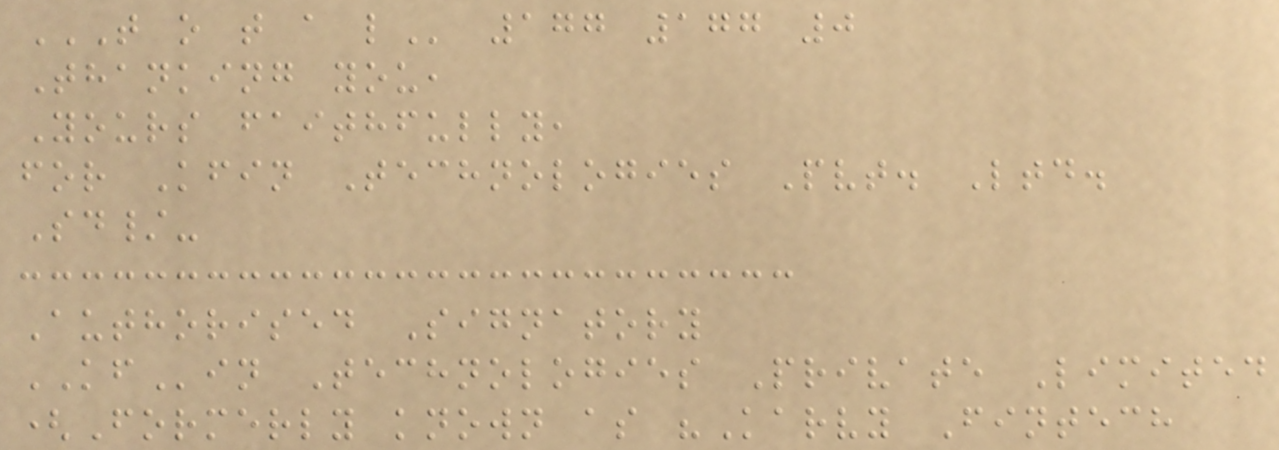T O T A L 177 177 0
Thanking you,
Yours faithfully,
for Kfin Technologies Pvt. Ltd.
Sd/-
Authorised Signatory
KFin Technologies Private Limited
(Formerly known as "Karvy Fintech
